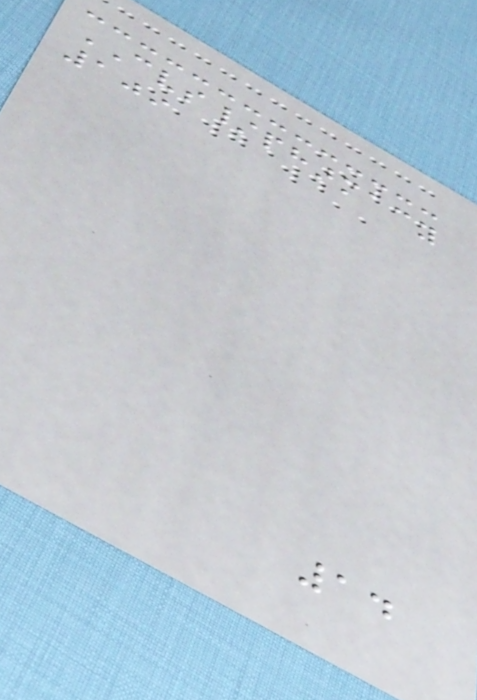CVS/pharmacy
109
14
